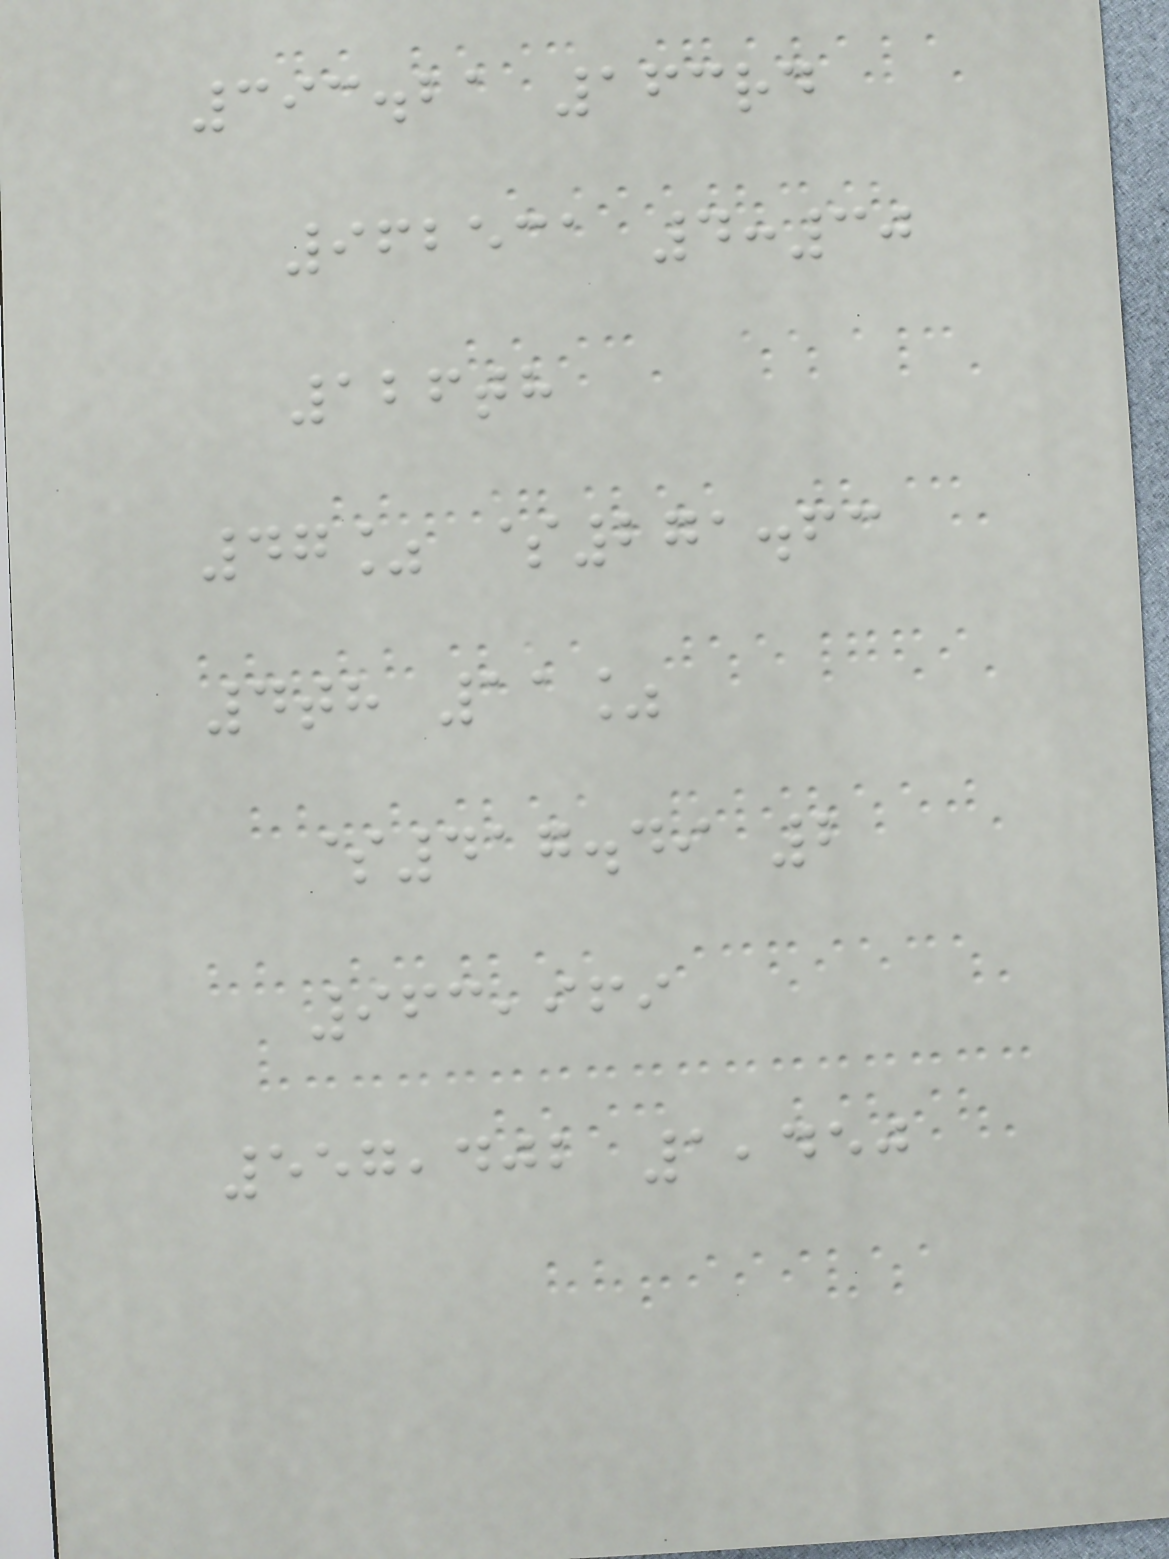393.21 163rd
962531 4:30
126th
47% $271.63
4th 11%
$417.49 2
963,969
557,402 1,450
